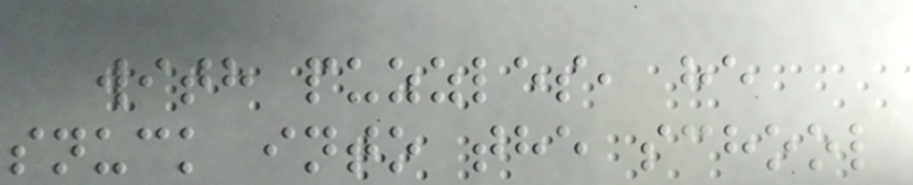with puzzles, he
snuck into the school
